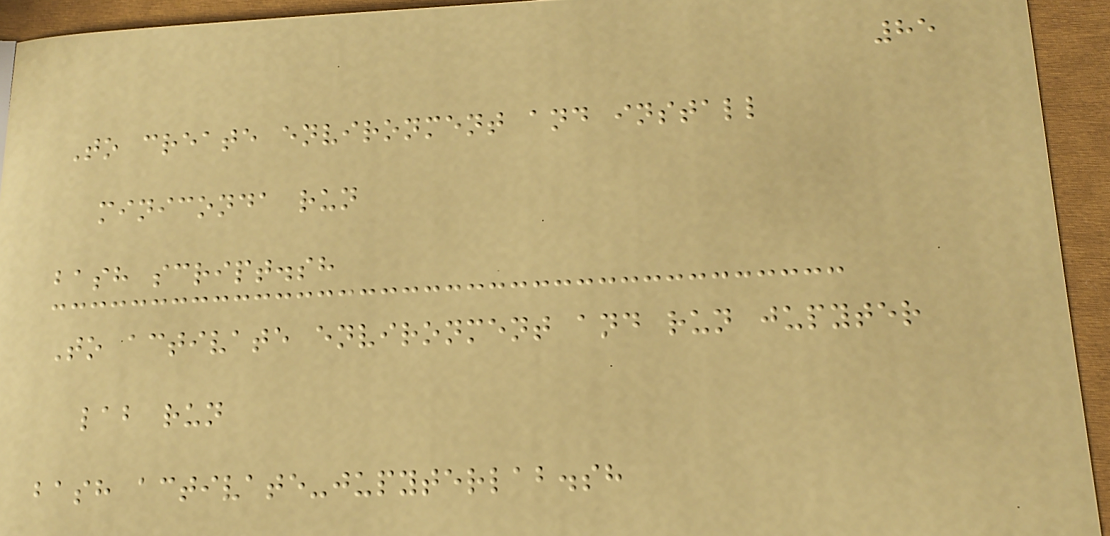85
To create environment and install
miniconda run
bash script.sh
To activate environment and run jupyter
lab run
bash activate-jupyterlab.sh
